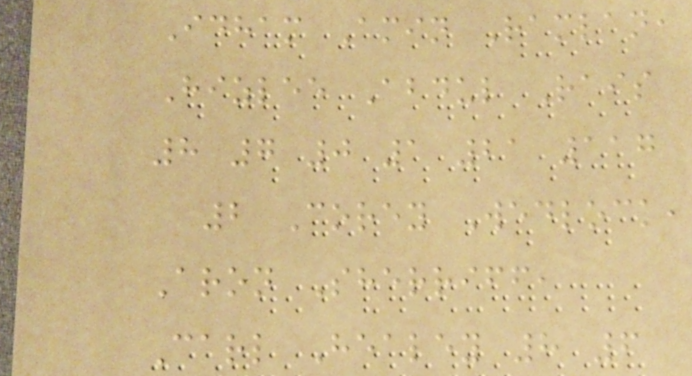Idham Amin Ramlan,
Hizlee Abdul Rais
8 7 0 1 21 117
2 Corey Wedlock,
Aron Sherriff,
Carl Healey 8 6
